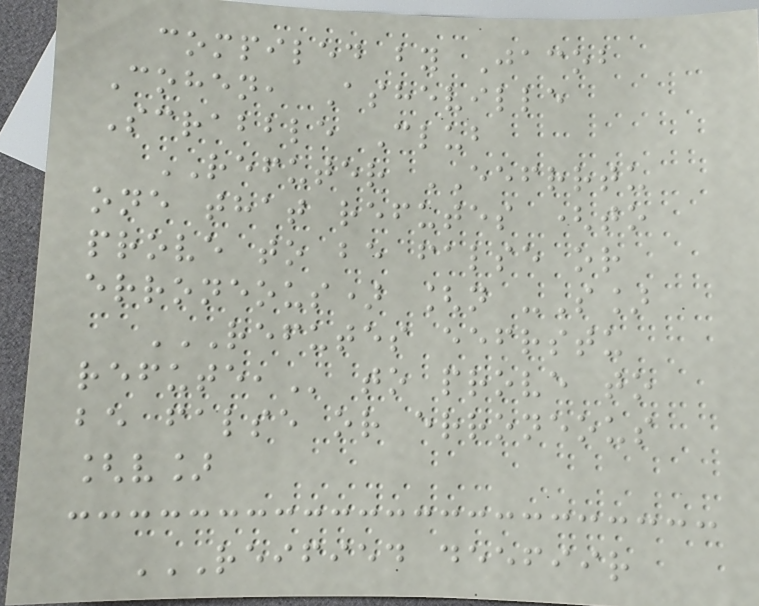compiled by Jacob
Cohen, Asheville
Scrabble Club
REFUTER EEFRRTU
one that refutes (to
prove to be false or
erroneous) [n -S]
REFUTES EEFRSTU
REFUTE, to prove to
be false or erroneous
[v]
REIFIED DEEFIIR
